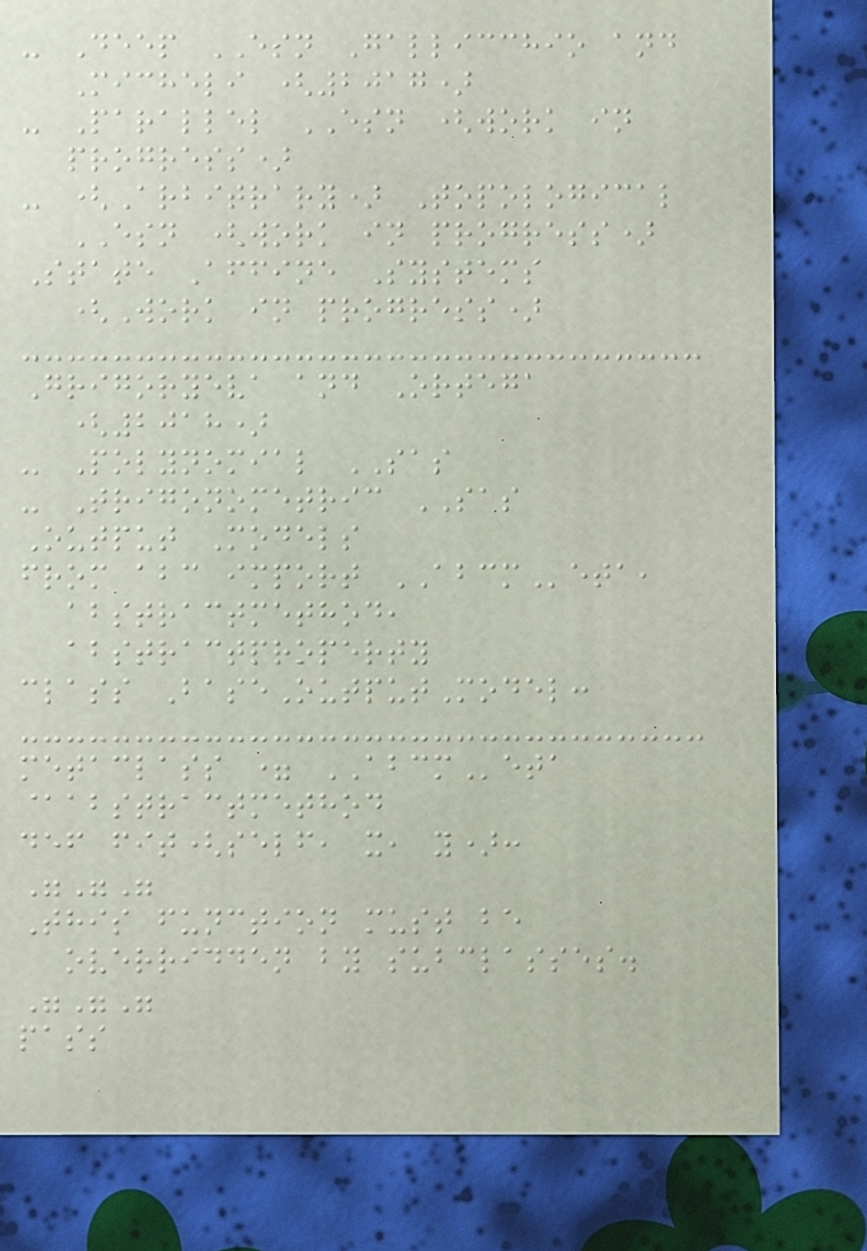- Deep ESN Gallicchio and
Micheli (2017)
- Parallel ESN (work in
progress)
- (Arbitrary) Topological
ESN (work in progress)
State Affine Systems
(Work in progress)
Grigoryeva and Ortega
(2018)
- Polynomial SAS
- Trigonometric SAS
Output Models
from abc import ABCMeta,
abstractmethod,
abstractproperty
class BaseOutputModel:
metaclass = ABCMeta
@abstractmethod
def fit(self, x, y):
"""
This function must be
overridden by subclasses.
"""
pass
